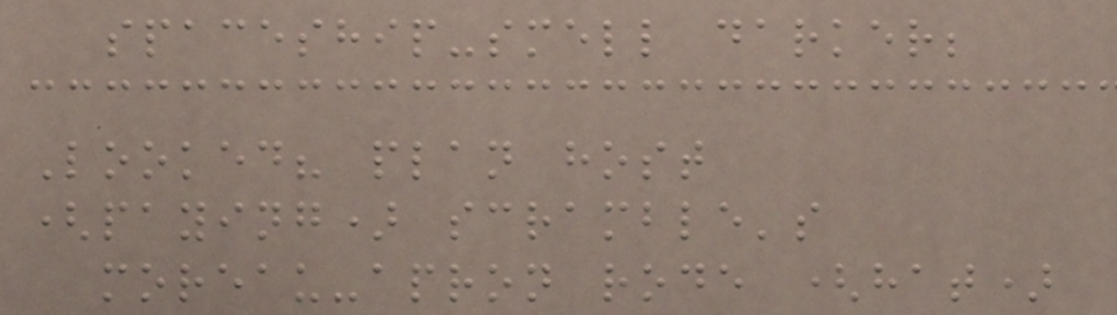spaceship-smell darker;
Looked? plan host
(paying) scramble's
moreau-apron rode (hat)
